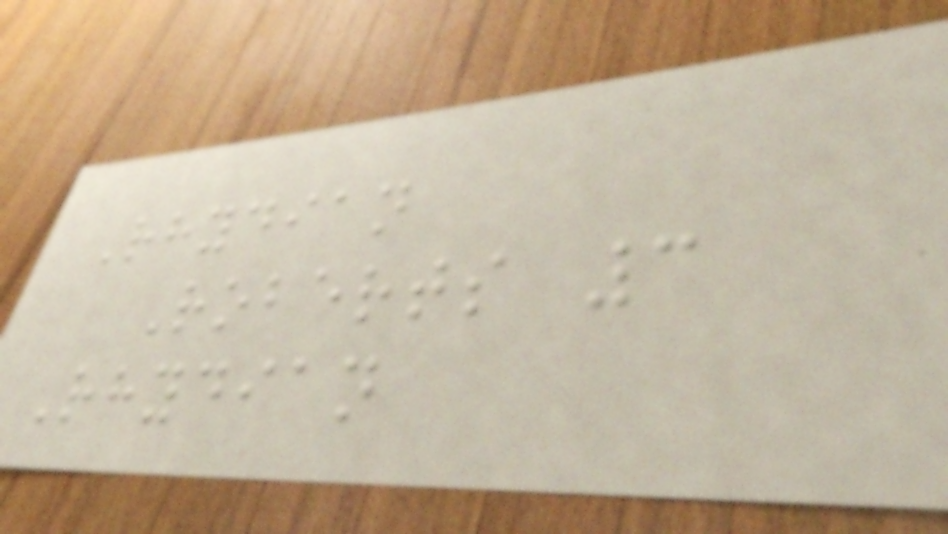Rhydian
Roberts 3
Rhydian
